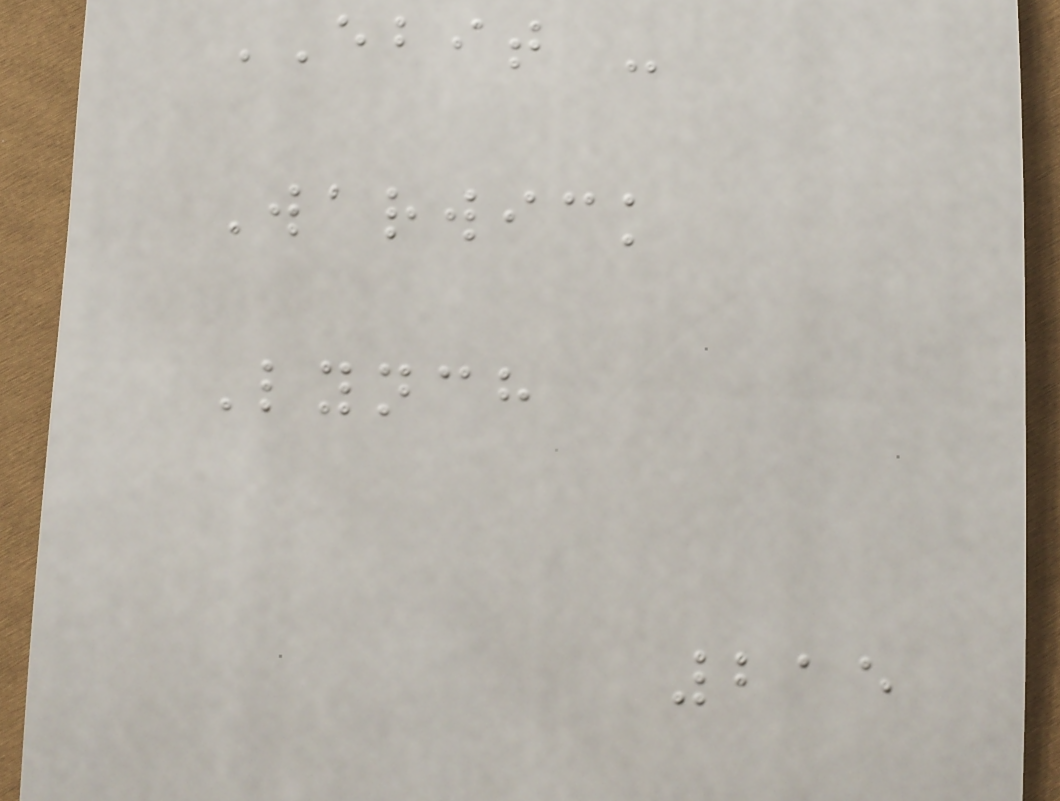EBIT -
Warwick
Lynch
215
